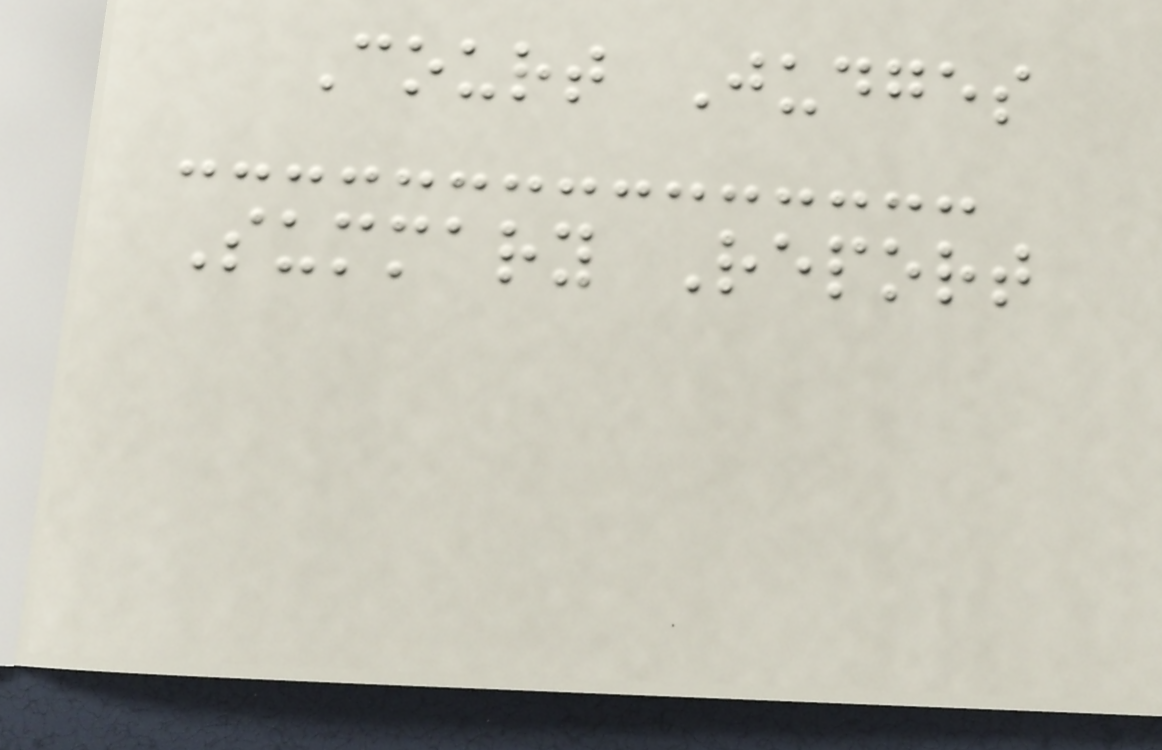Court Judges
Summary Report
